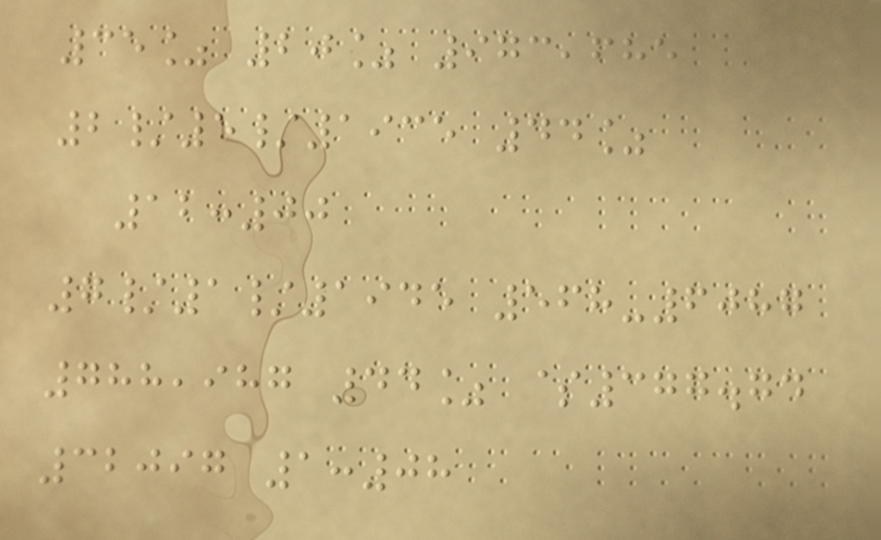35% 20% 973,685
2/5/1935 44%
12:00
7/1/1945 568-6087
788,987 44% $377.74
32097 1:08
